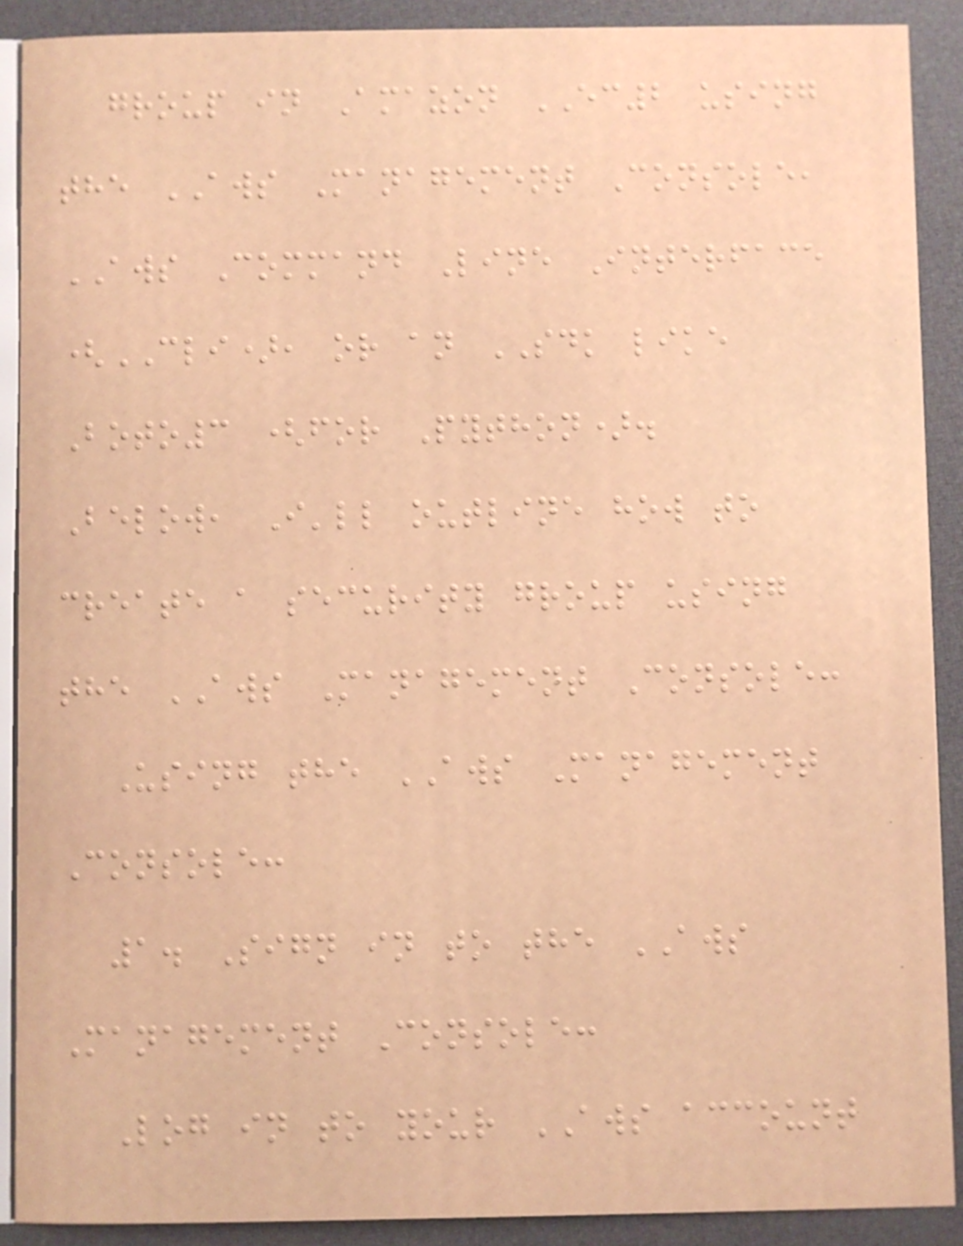group in Amazon EC2 using
the AWS Management Console,
AWS Command Line Interface
(CLI), or an SDK like
Boto3 (for Python).
Below, I'll outline how to
create a security group using
the AWS Management Console:
Using the AWS Management
Console:
1. Sign in to the AWS
Management Console:
Log in to your AWS account
